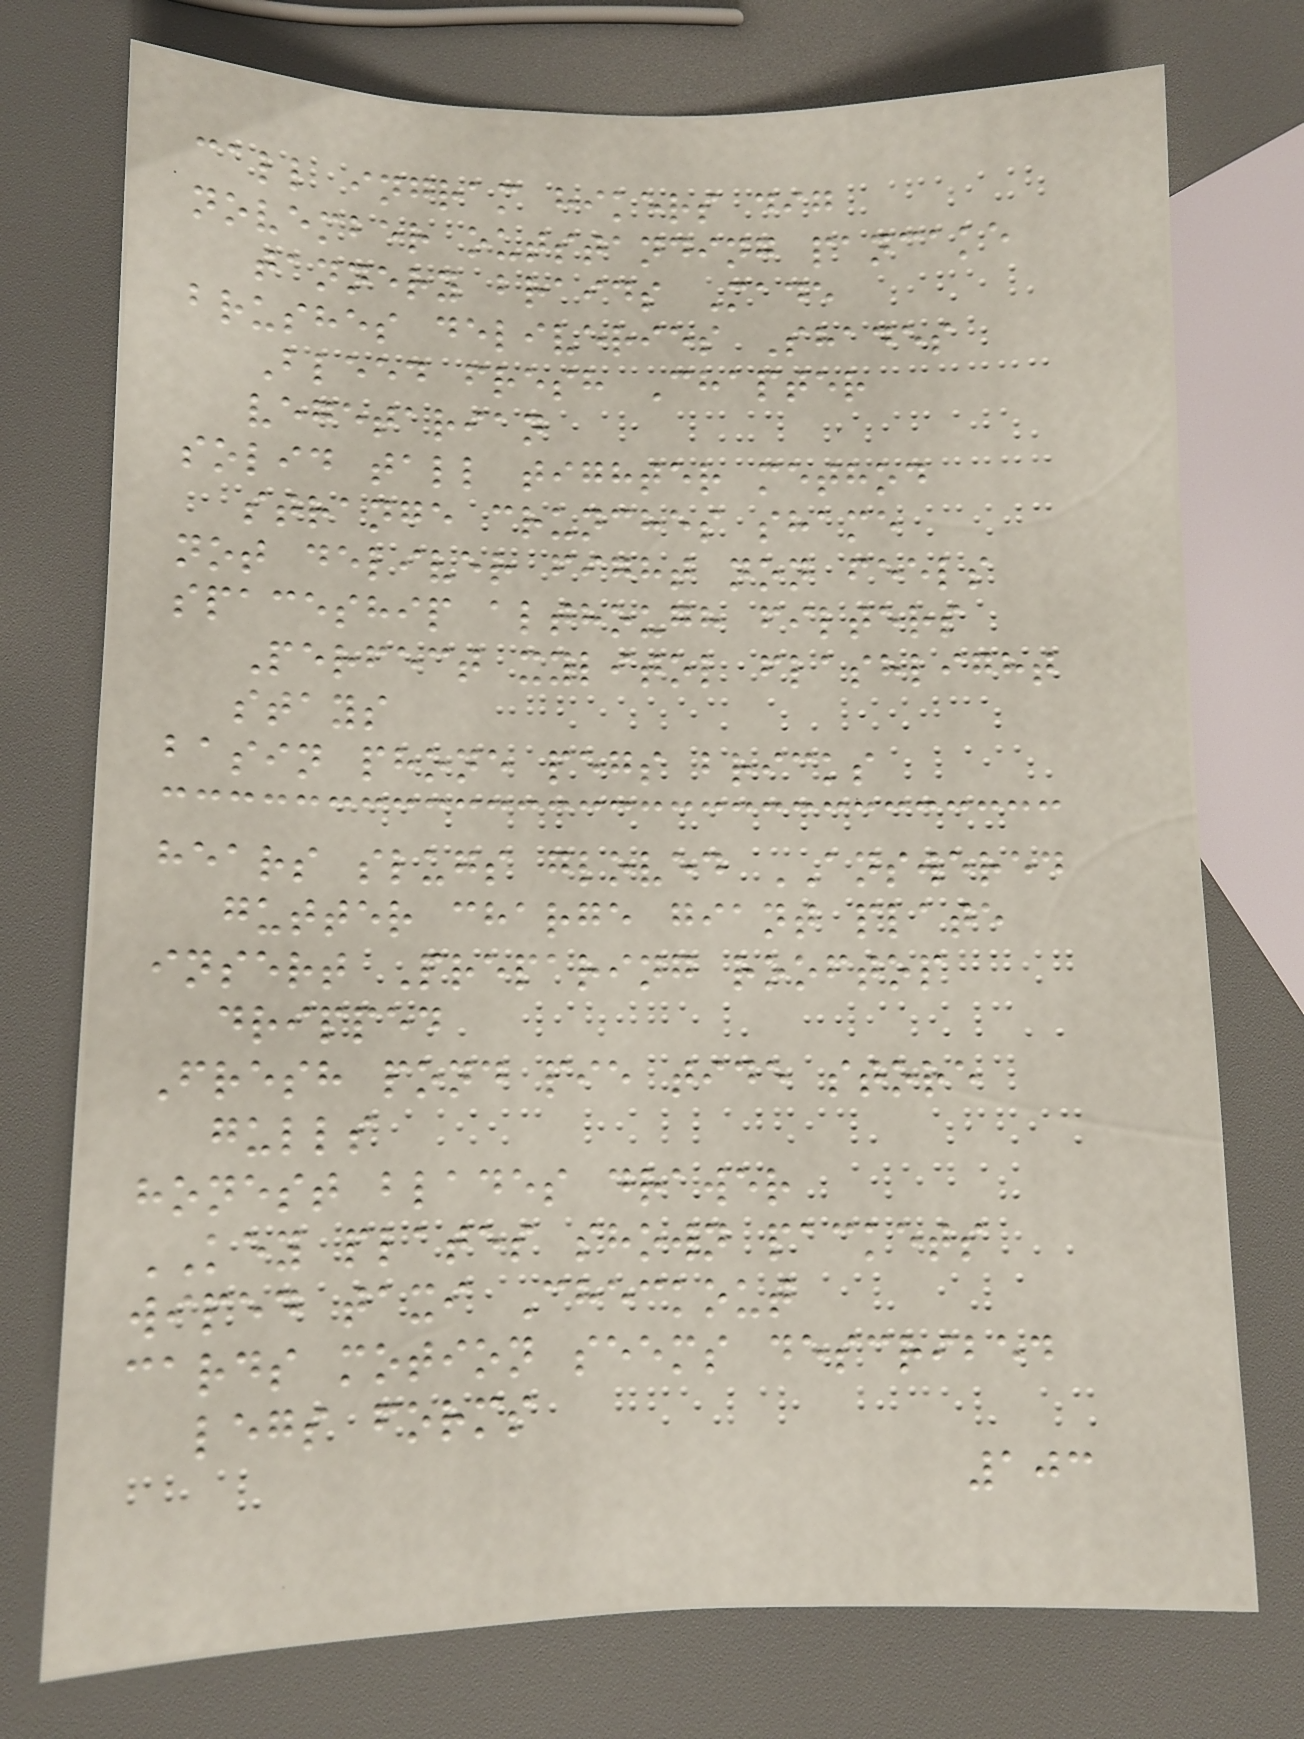call ingram hikers dig
november outstanding pancake
tannery braids Made
brushes deliveries Shades
Bleed fresh Chapter
vegetarian
solid tall tighter method
strange crunches shame
not deliver fight non feels
spaceship although filters
Perfect xylitol flashlight
stays
basin phone pegs bricks
hears slugs gloved ANSWERED
gutter charge giant plate
insert Preparing rooftop
dripped
Fresh pond pie tide store
gulls
honest blades drawer
KEY plates shown packets
wiped taxi Checkout
cards motion seems described
legs forms
103
